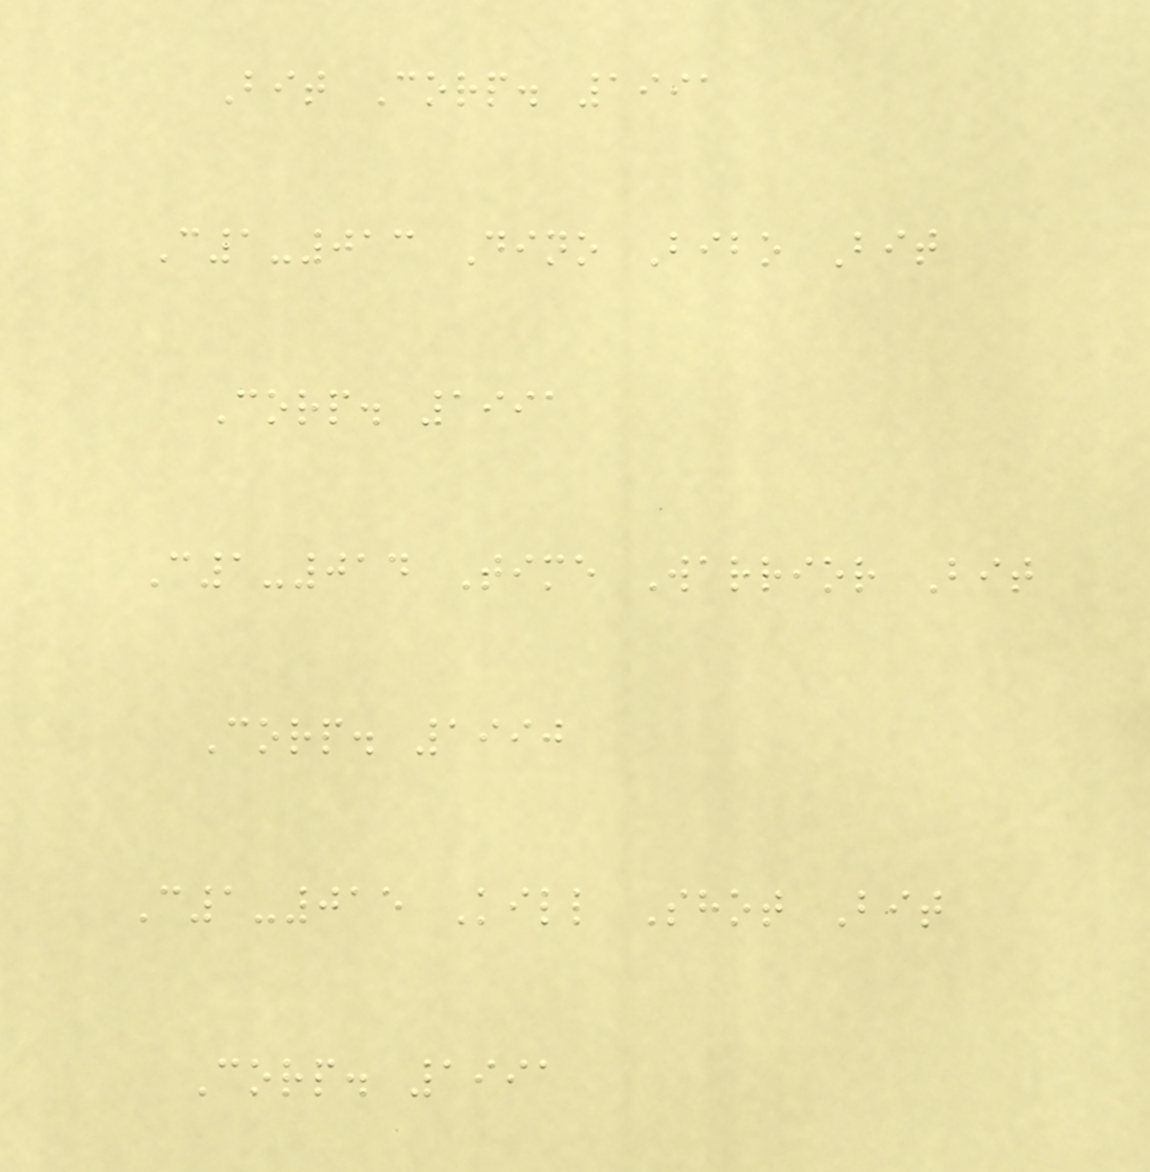Bit Corp. 1991
C1-013 Dino Bibo Bit
Corp. 1991
C1-014 Time Warrior Bit
Corp. 1990
C1-015 Kill Shot Bit
Corp. 1991
